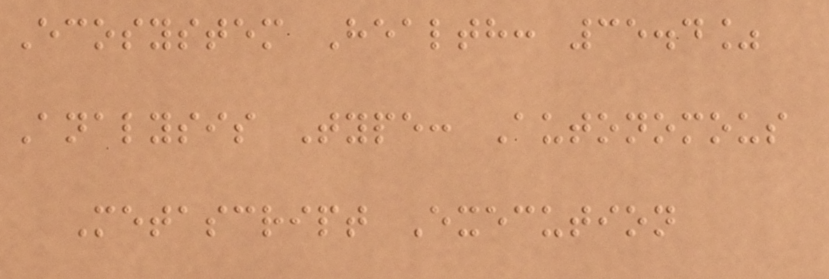Ecosystem Health: 35.4%
Analysis Type: Autonomous
Metascript Execution
